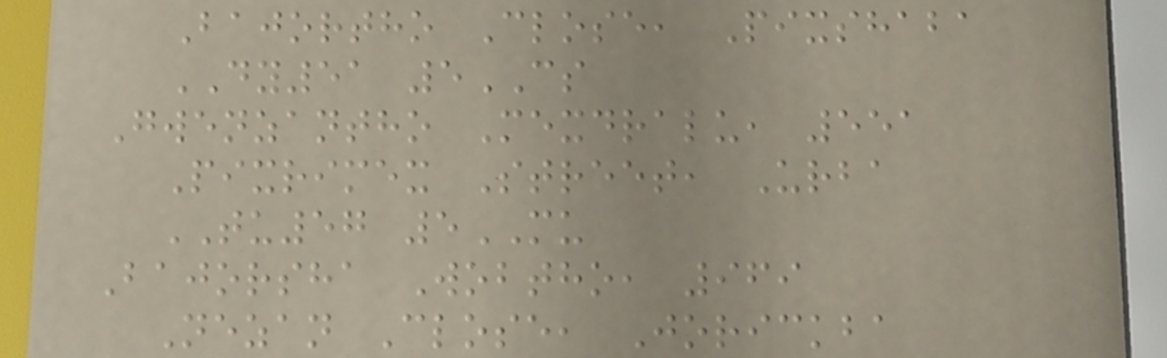Bajortho Close, Pixshaba
DY51 5CS
Gwenzantho Mexdralu, 551
Pixrimex Street, Urba
TU57 5MU
Bajorsha Wobtho, 969
Nezan Close, Jorickba
